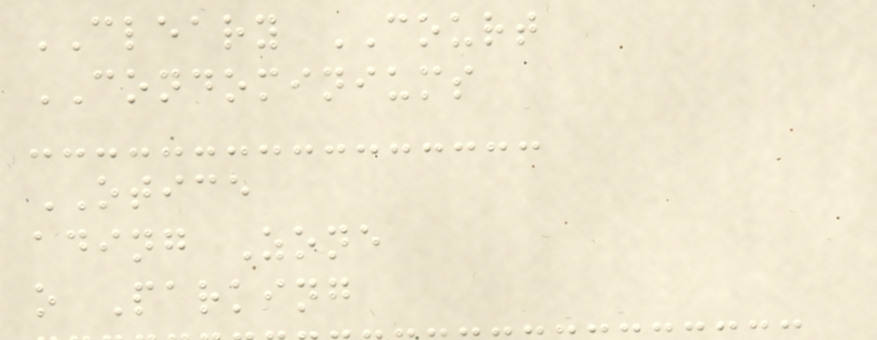CLEARY COURT
CONDOMINIUMS
OTICE
ading Zone
o Parking
